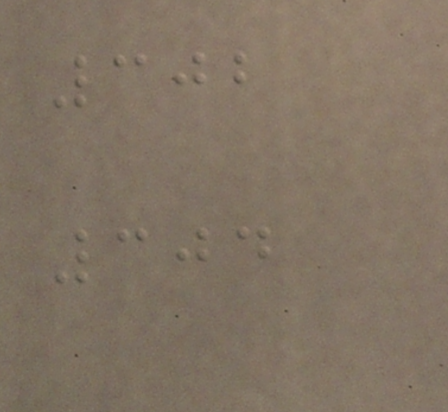302
304
